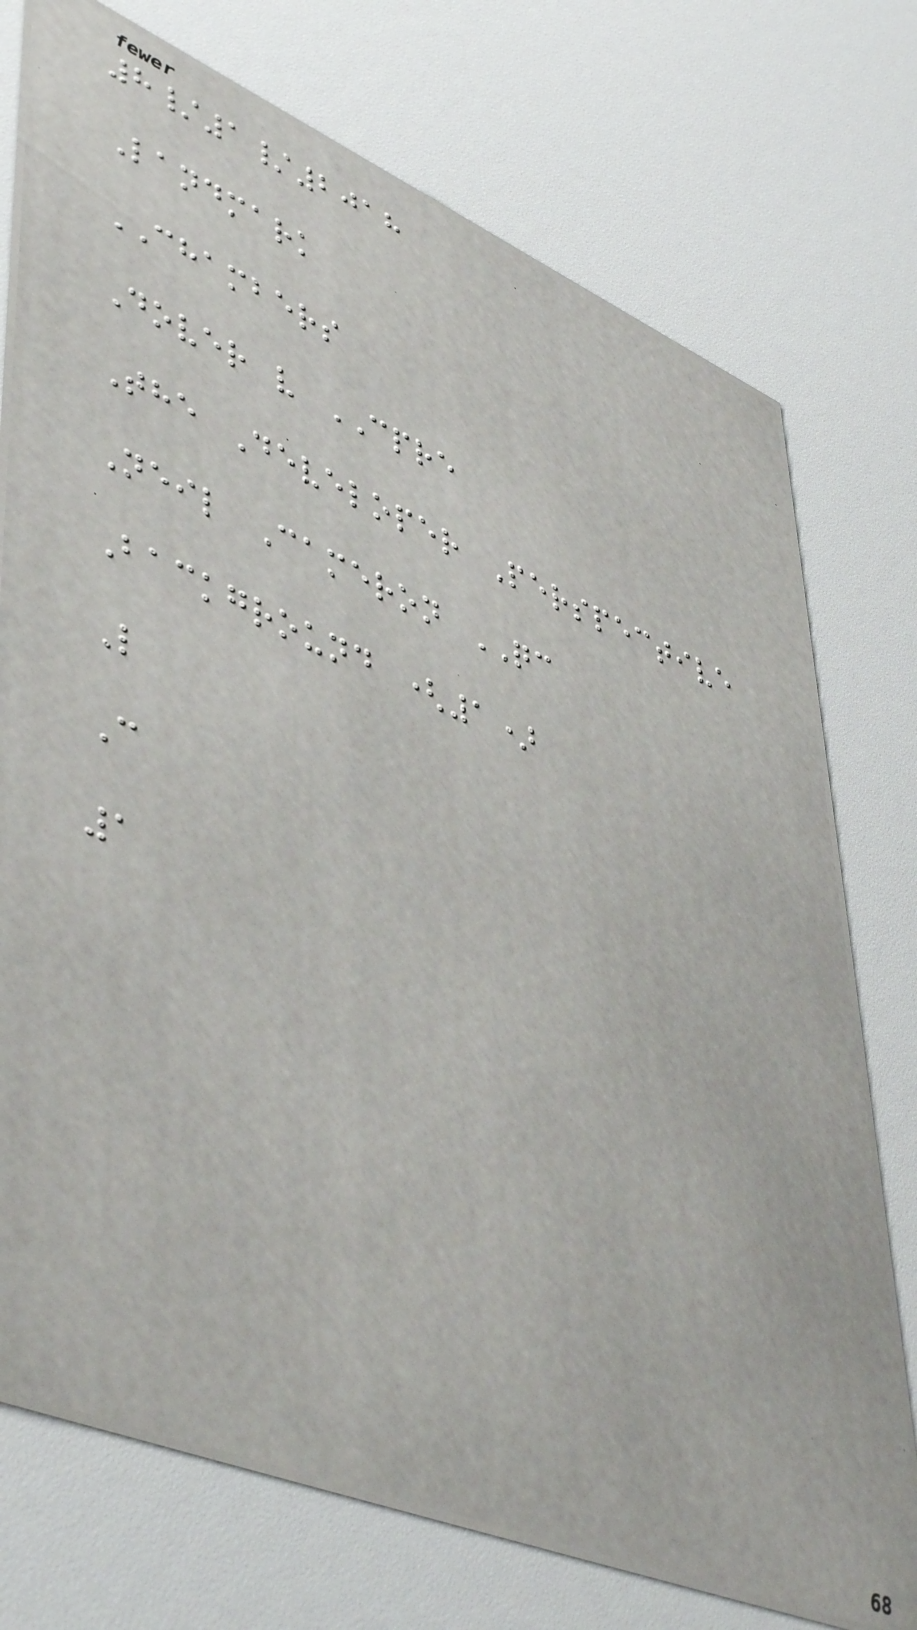8/1/2018
Landmark
CHAMBERS
Dover v CPRE
The Developer Perspective
Neil Cameron QC
Background (1)
L
C
1
